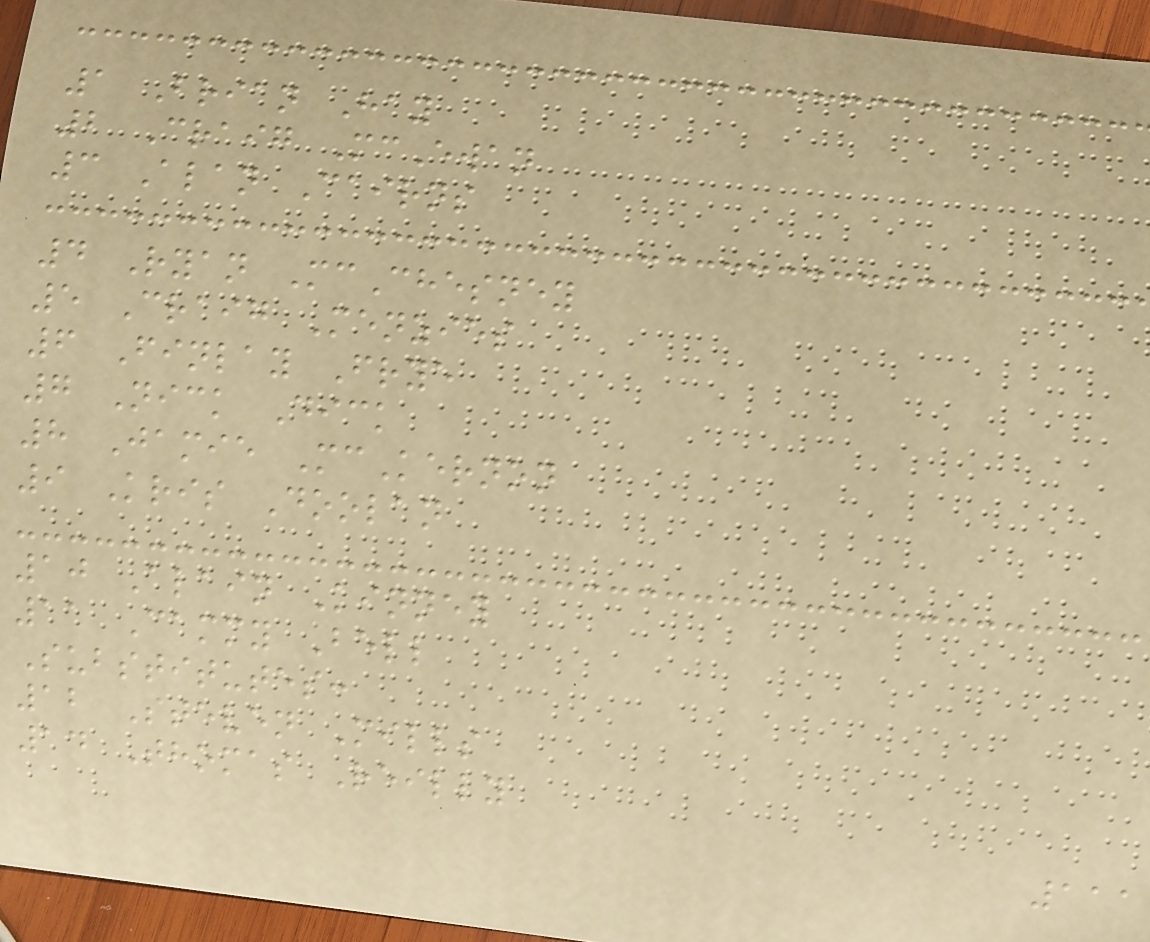1 Brian Hay
2 Craig McEwan
3 Alan Cairns
4 Ryan McChesney
5 Craig Menzies
6 Finlay Frye
7 Nick Dick
8 Jamie McKernon
9 Kris Doolan
10 Alain Kinney
11 Cammy Bell
Substitutes:
12 Steven Mills
14 Thomas Reilly
111
